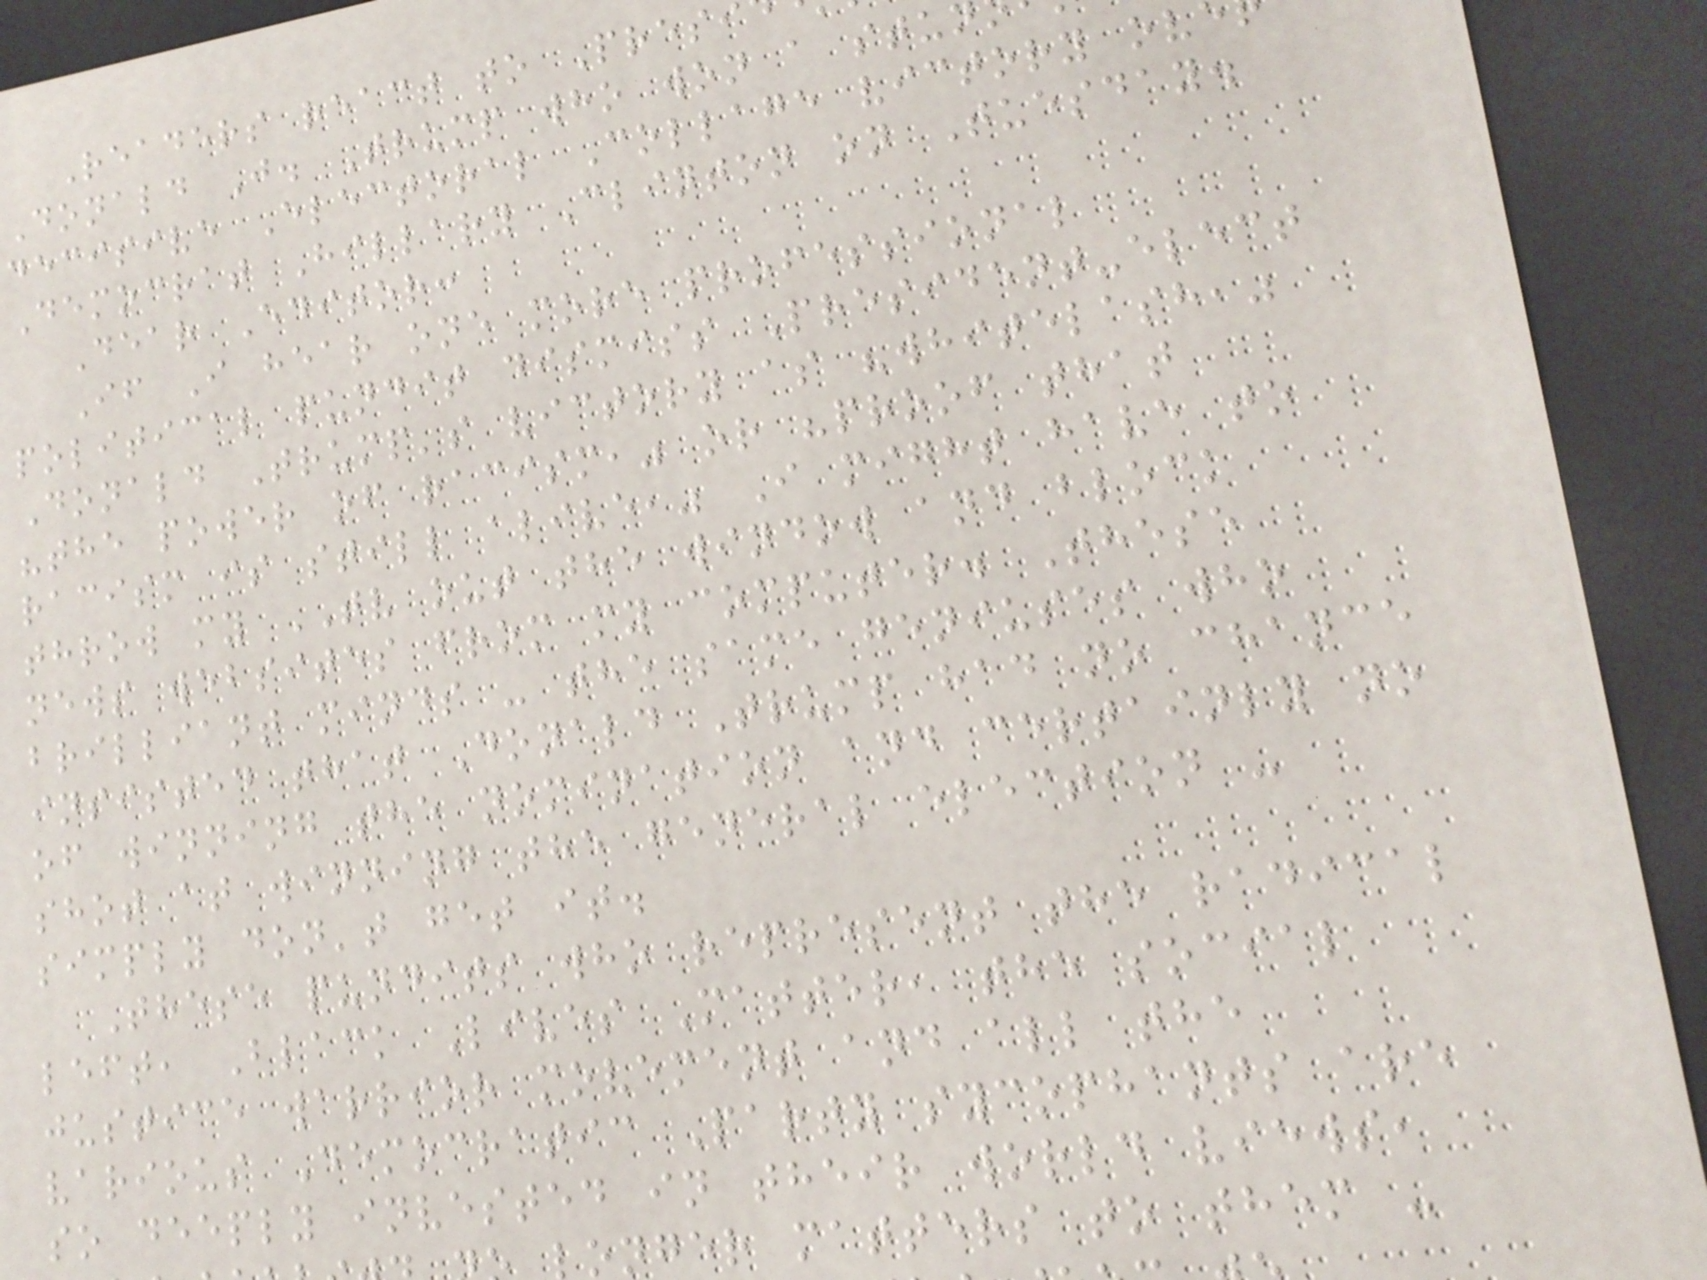Readers react to Presi
Donald J. Trump who won a stu
decisive Electoral Collage victory ov
Democrat Hillary Clinton on Tuesday.
Dear Editor:
If I hear one more professional
political pundit dismiss President-elect
Donald Trump's victory as "whitelash,"
"the power of racism," or "proof that
racism is still alive," I might have to
throw my TV out the window and block
news websites from my computer. These
brilliant minds - the same geniuses who
insisted that Donald Trump had no chance
of winning the nomination and certainly no
shot at winning the general election -
simply don't get it.
These pundits who represent the radical
left, Black Lives Matter, the social
justice warrior movement and all the
various Democratic Party sycophants are
so deeply invested in their world views,
onger matters to them -
